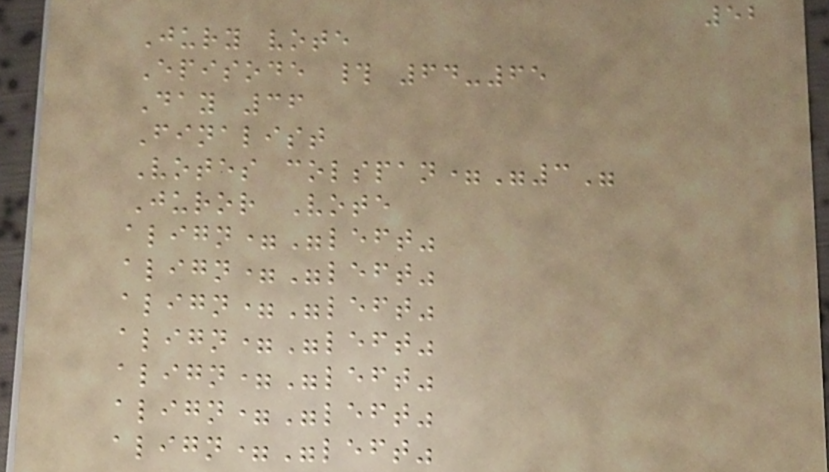52
Jury vote
Episode # 64-65
Day 36
Finalist
Votes colspan="3"
Juror Vote
align="left"
align="left"
align="left"
align="left"
align="left"
align="left"
align="left"
